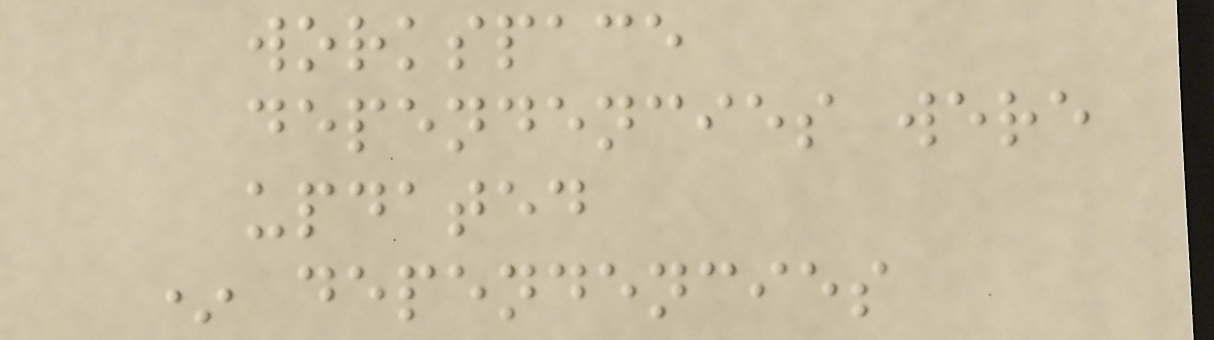workspace
dependencies were
updated
* dependencies
